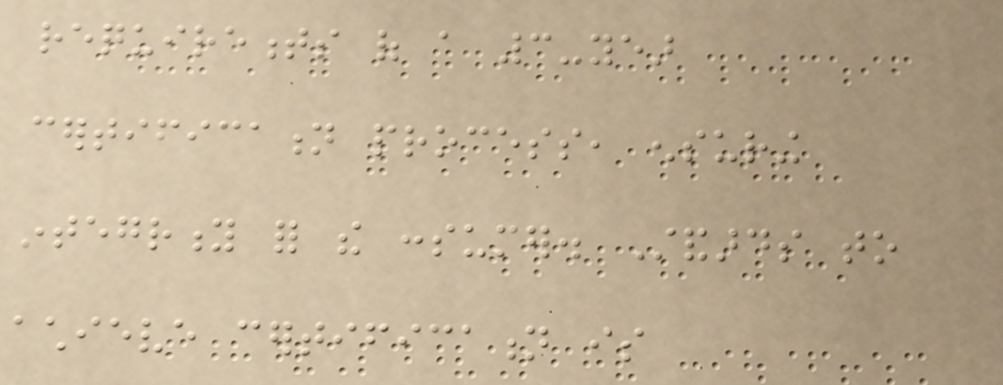requirements of a 3-year
certification process, ensuring
integrity for the consumer. Standards to
achieve certification is
